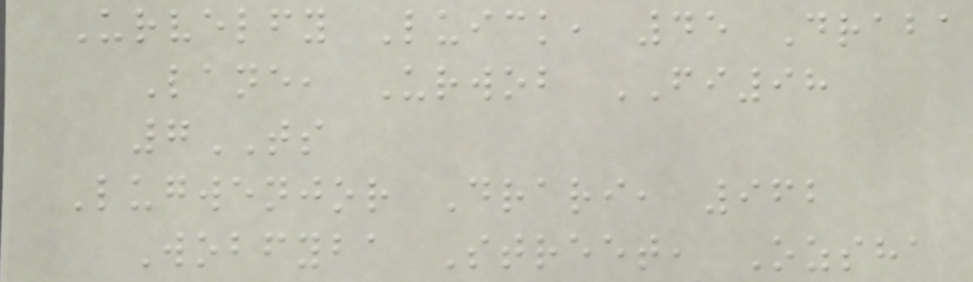Urvelfy Luick, 45 Draba
Lane, Urwob FI98
7TS
Lugwenjor Drari, 962
Wobfyba Street, Ozsha
